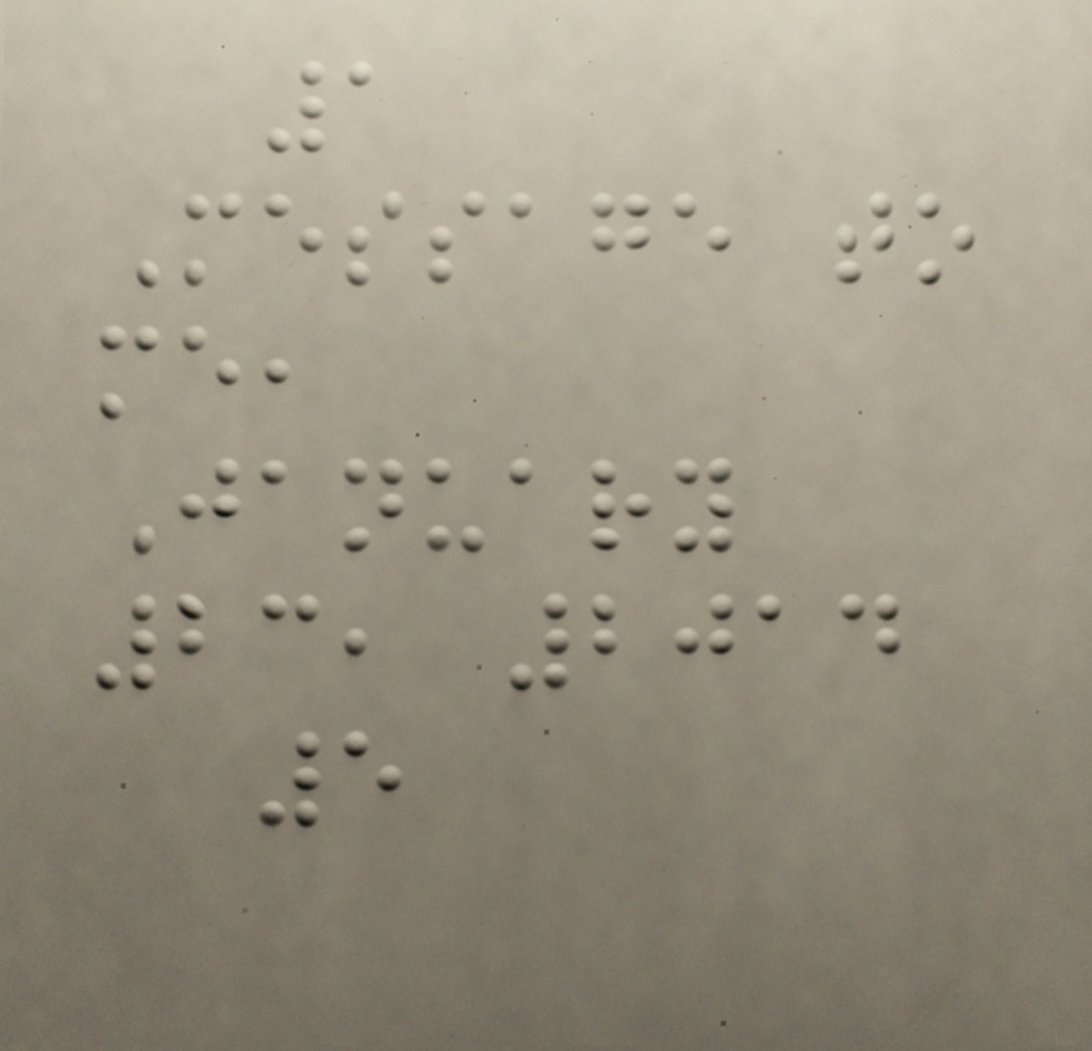1
Message to
me,
January
23, 2014
5
